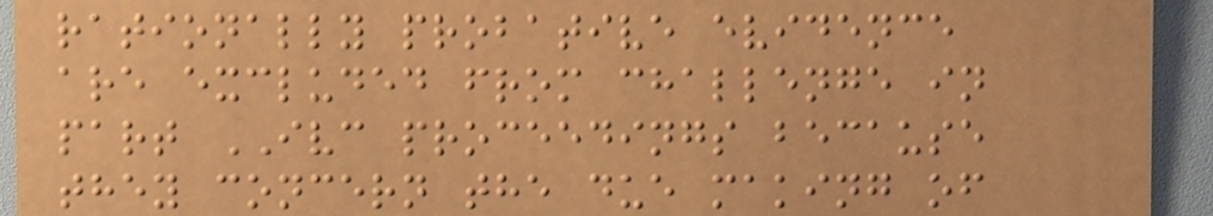rationally probative evidence
are excluded from challenge in
part IVC proceedings because
they concern the due making of
